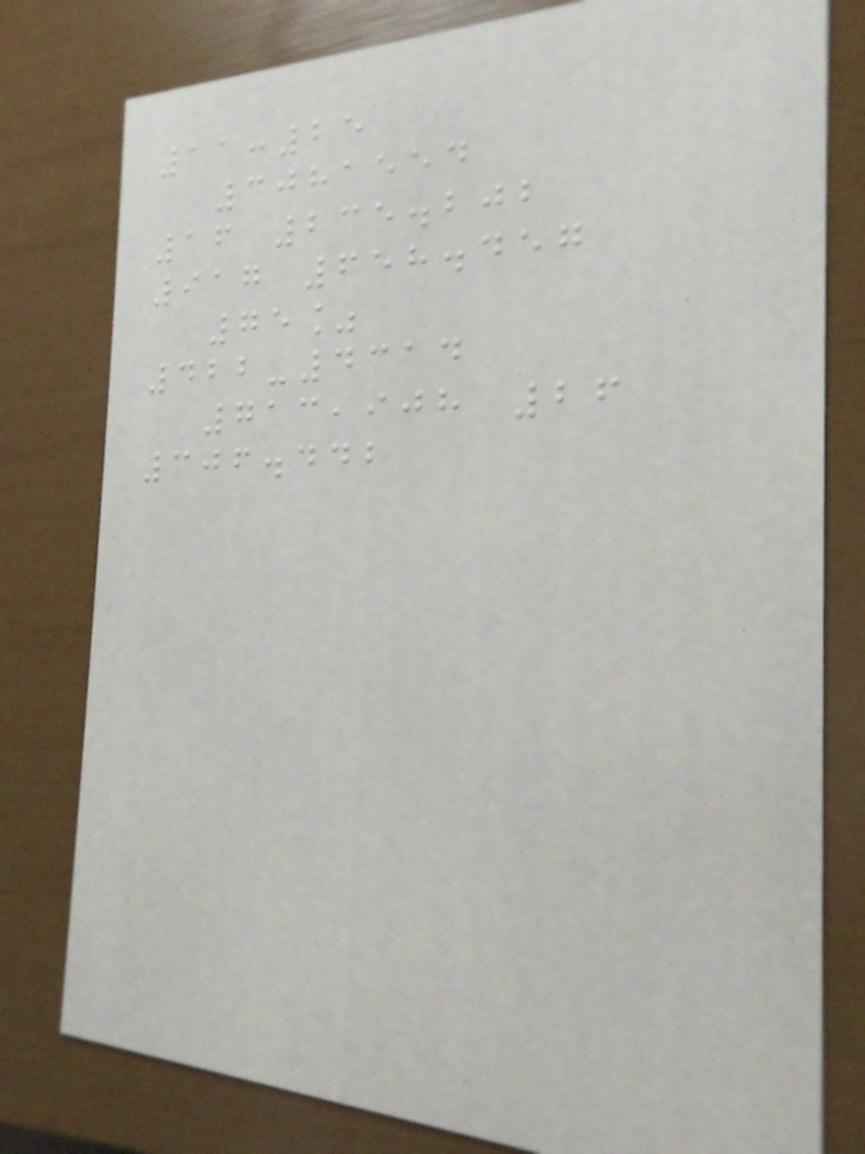11:25
3081554
16 235.202
917 658.457
75%
422-4314
713,908 26
306.442
